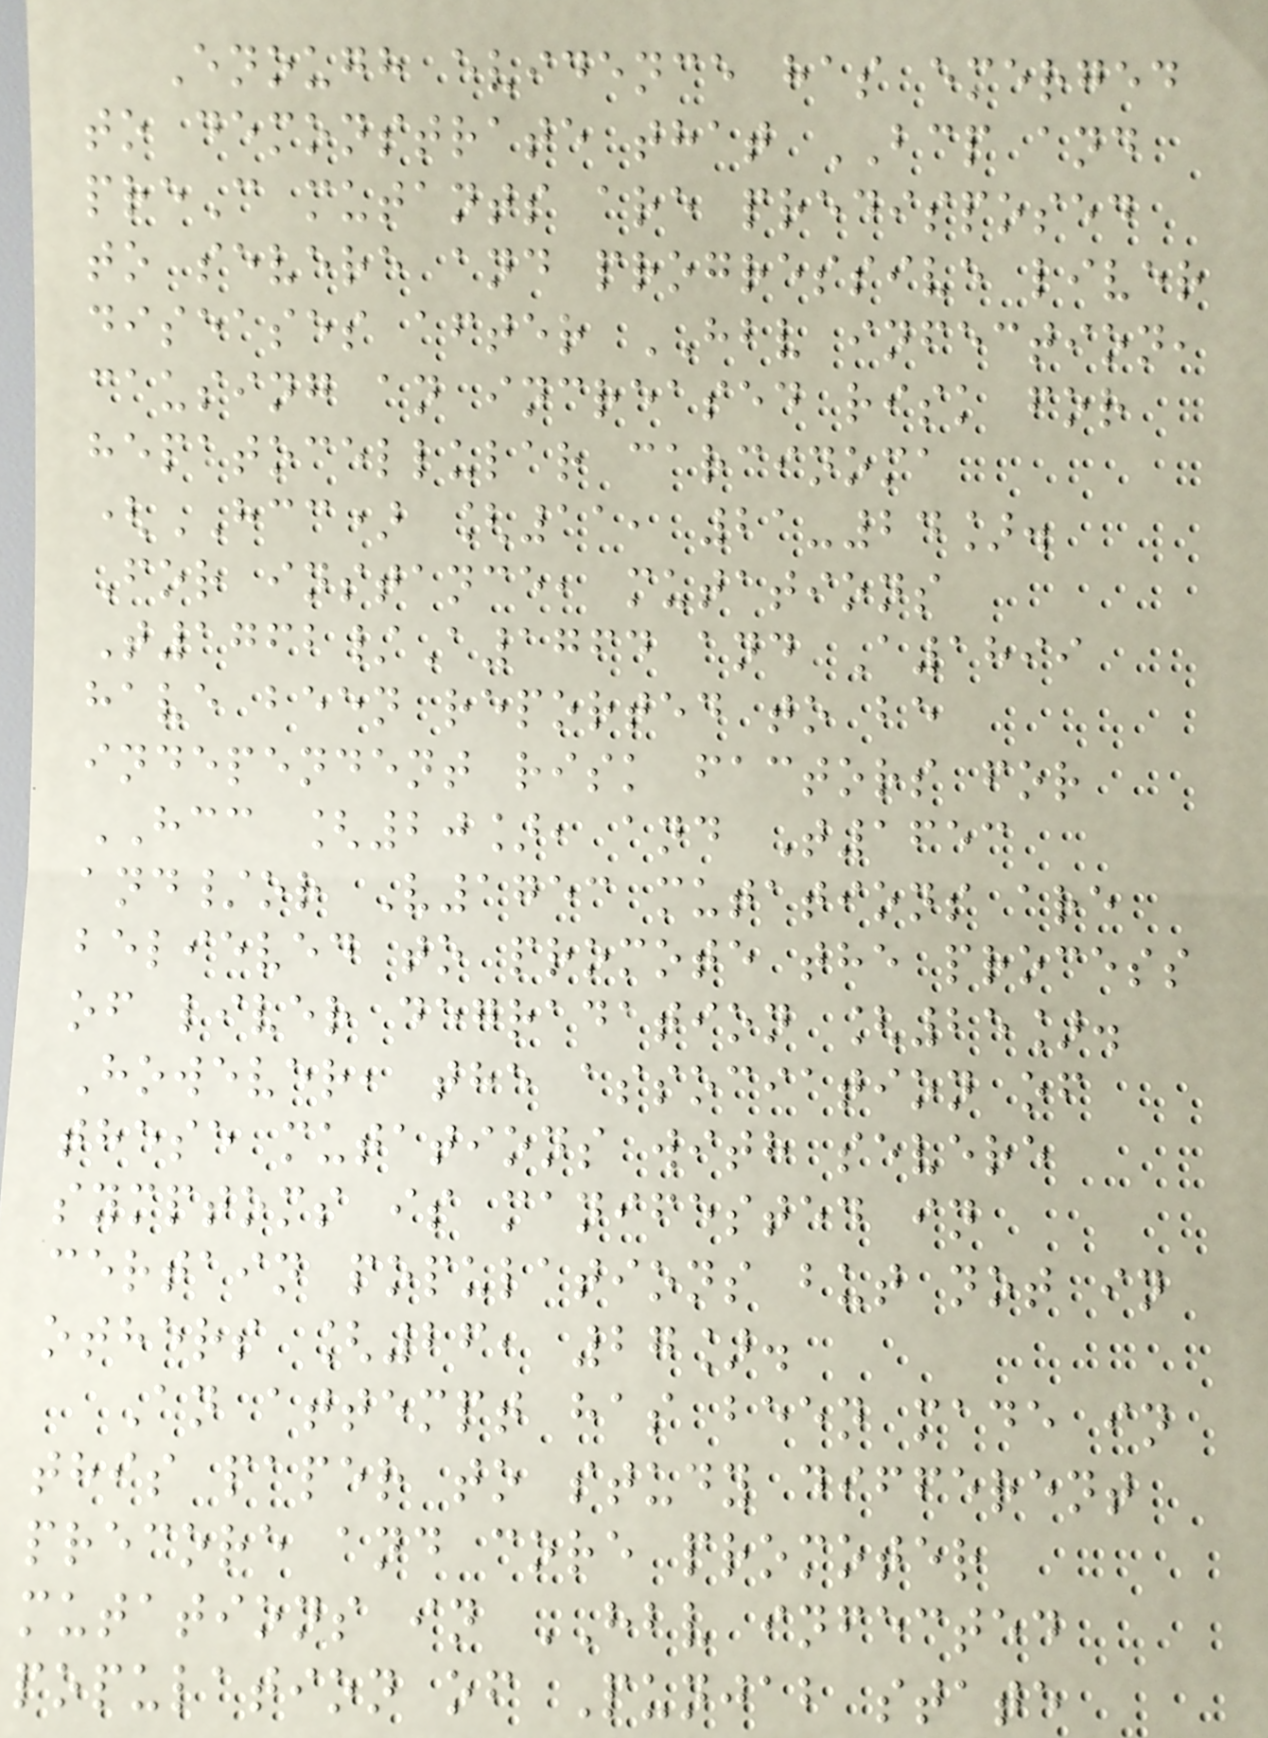Enough evidence has emerged
to demonstrate that BCP and
preC mutants are predisposed
to severe and progressive liver
diseases after HBV infection,
causing an increased risk for
hepatocellular carcinoma
(HCC) [11, 21-24].
For instance, mutations
T1762/A1764 and A1899
have been reported to be
independent risk factors for
HCC [20], and T1653
and/or V1753 mutations are
believed to promote the process
of liver degradation [25].
However, the association of
these mutations with severe
symptoms is manifested in
certain populations but not in
others [26, 27].
An attempt has been made in
this paper to study different
precore and core promoter
mutations in HBV infected
population of Punjab state
